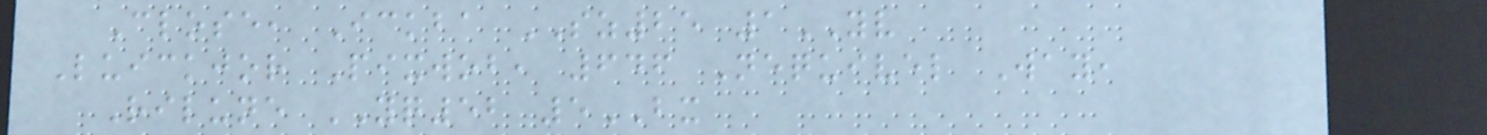Close, Ickba SZ25 1YV
Luickjor Pixwob, 646 Nequivel Way,
Rilune YQ52 5BX
